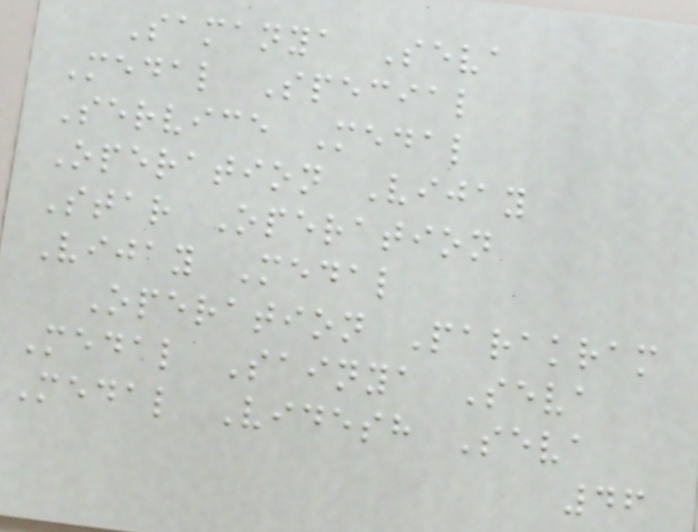Samanya Seva
Medal Special
Service Medal
Operation Vijay
Star Operation
Vijay Medal
Operation Parakram
Medal Sainya Seva
Medal Videsh Seva
46
